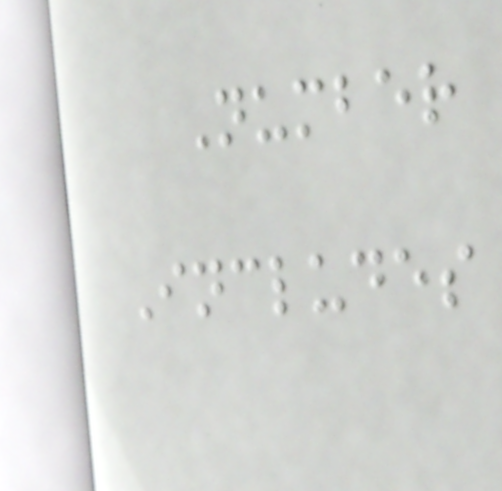Number
Includes
